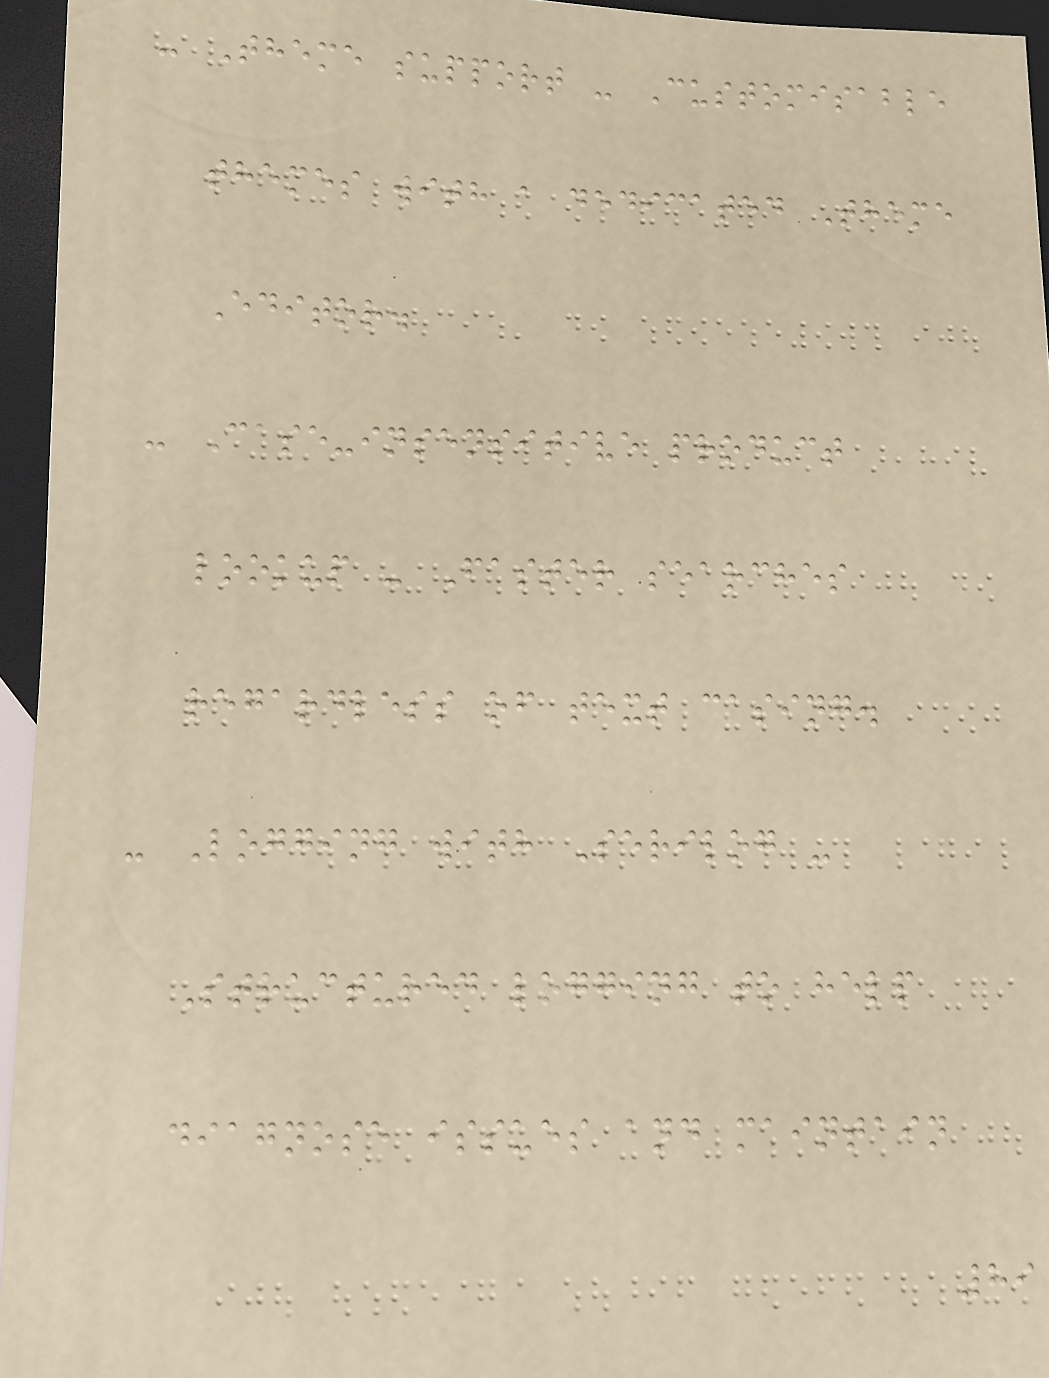- Theme support - Customisable
themes with a dedicated Theme
Editor.
- Case-insensitive product
lookup - Faster searches
regardless of text casing.
- Logging with Serilog -
Structured logging to help
diagnose issues and maintain
89
